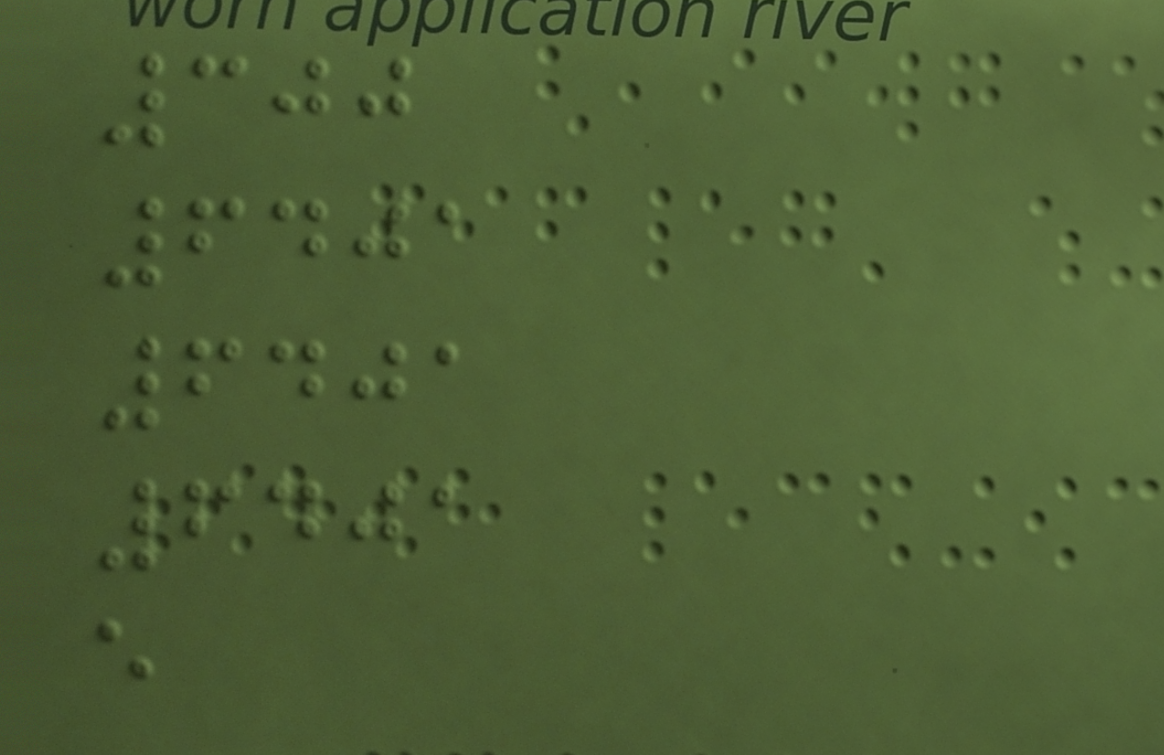300
6401
6401
6401
e
